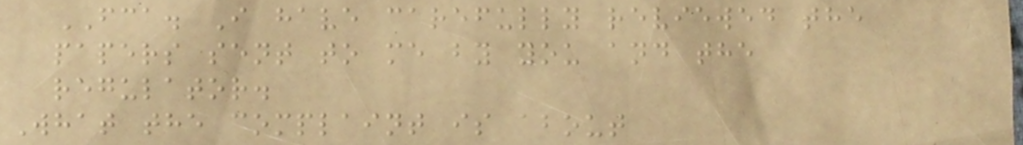FCA. I have carefully reviewed the
papers sent to me by you and the
regulator.
What the complaint is about
